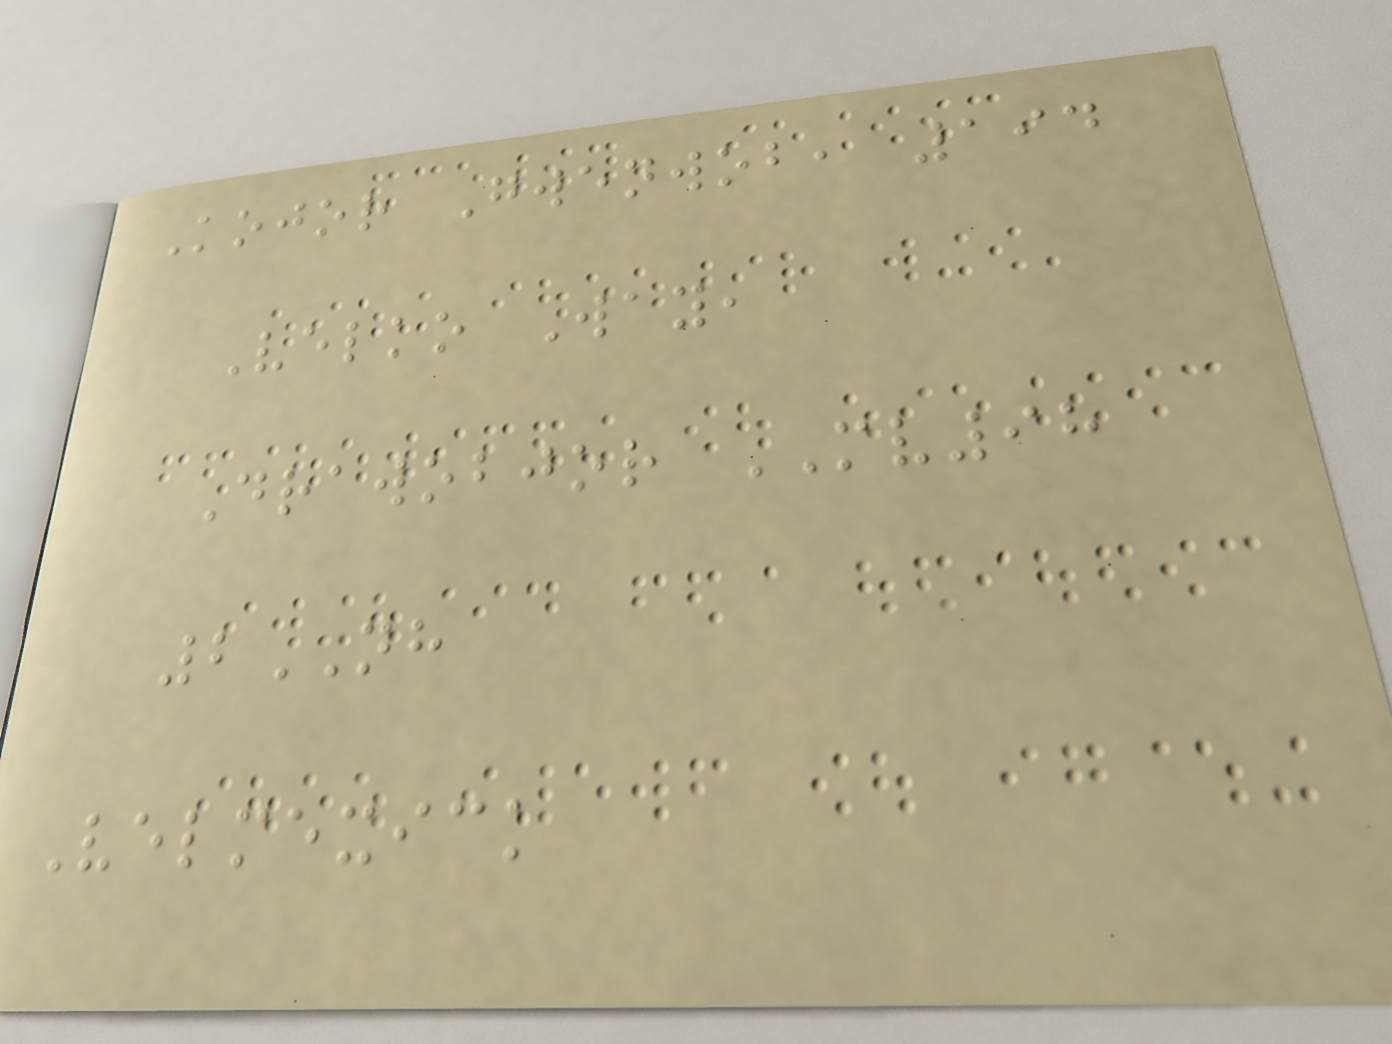Kojor Gwenwob, 194
Velko Way,
Drawobjor MV98
2NH
Velmexick
